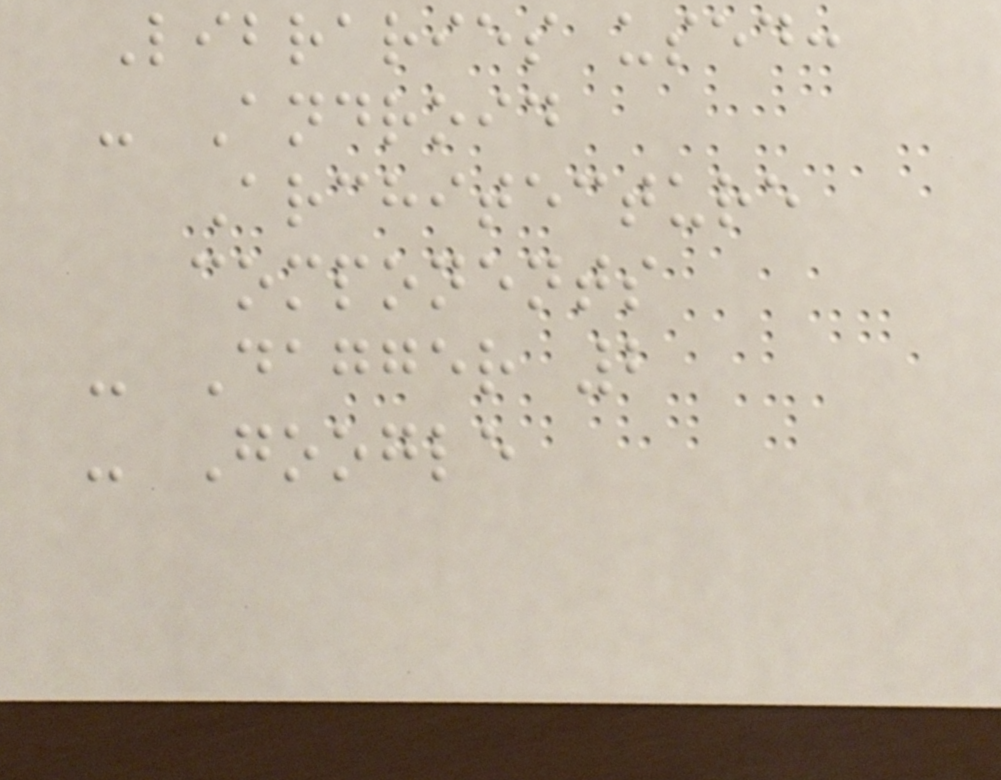Libraries used:
- Android
Architecture
components
- Dagger 2
- Google
